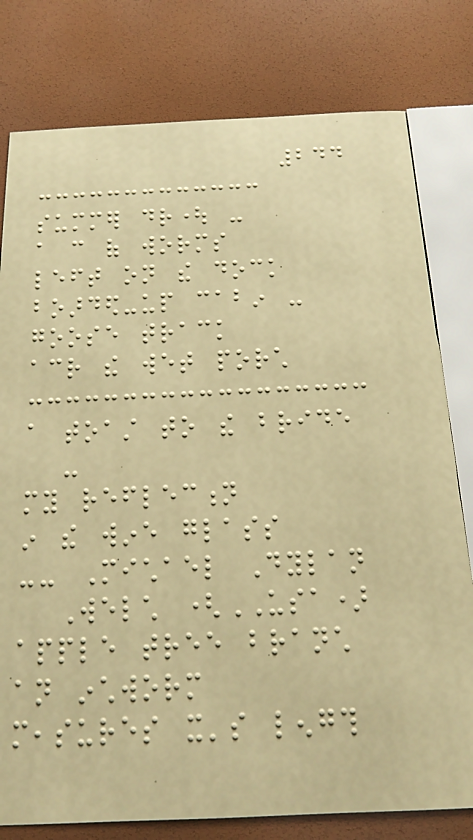244
summer drought -
a can of worms
left on the dock
boarded-up cabin -
goose track
across the wet porch
a toast to the bride
-
my reflection
in the wine glass
-- Michael Dylan
Welch (USA)
apple tree branch
an inchworm
measures it's length
